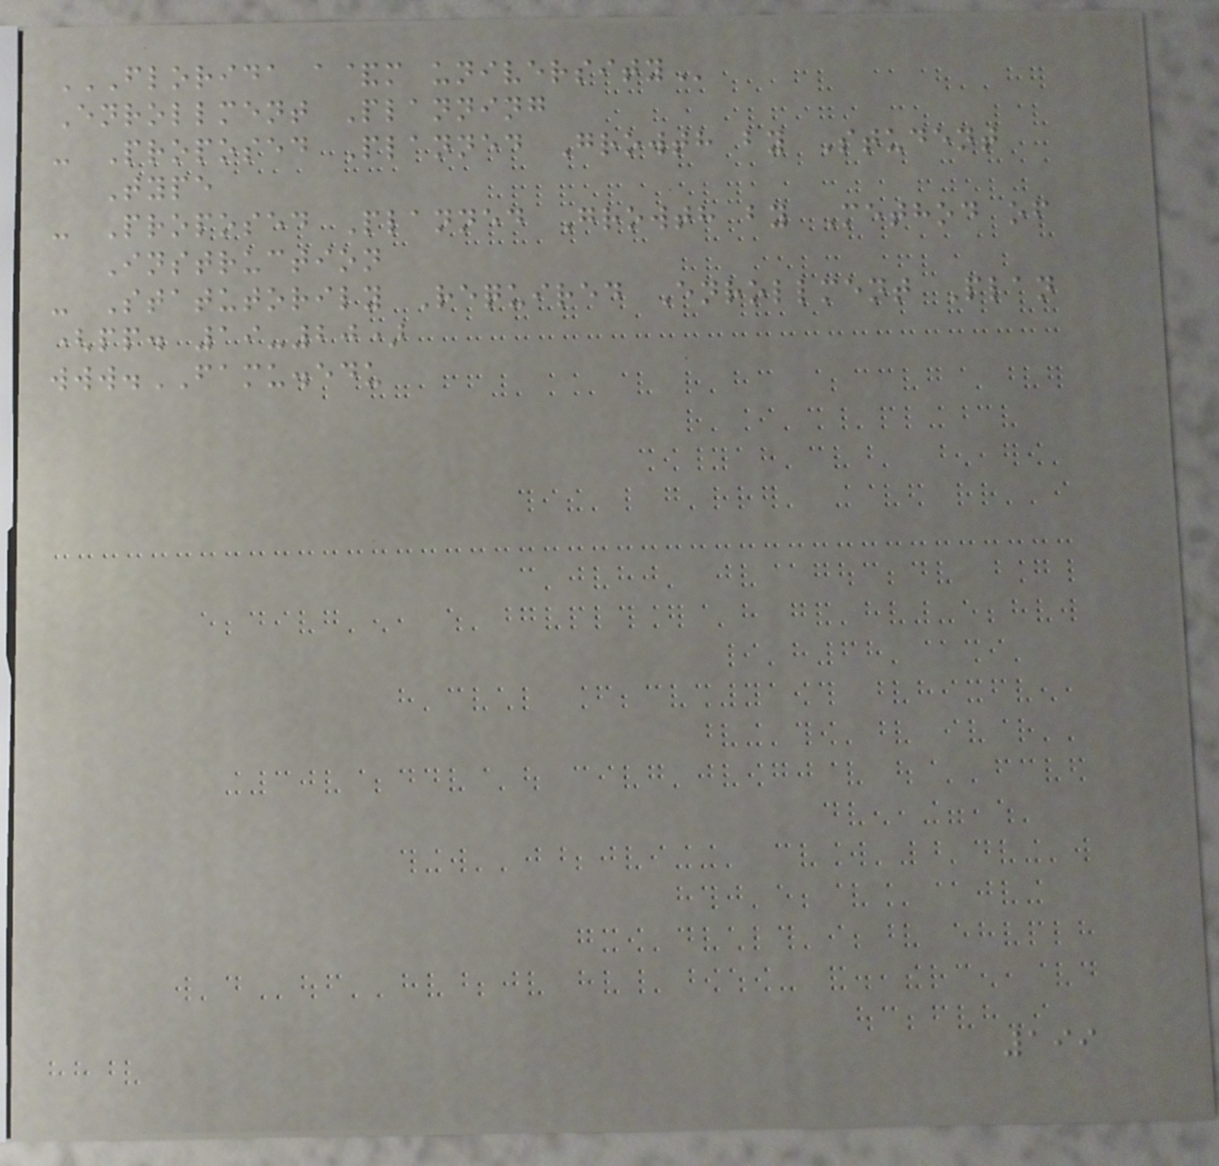FLORIDA A&M UNIVERSITY
Enrollment Planning
- Proposed Planned Growth by Student
Type
- Proposed Planned Growth by Method of
Instruction
- Statutorily Required Enrollment Plan
(pp. 19-20)
www.FAMU.edu
199
